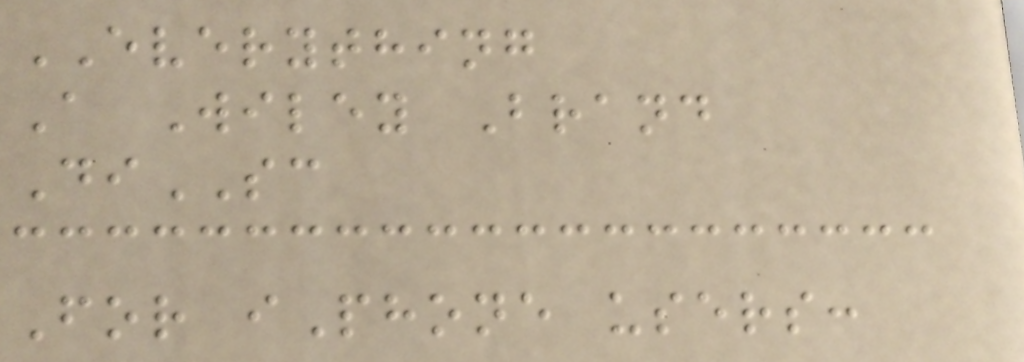EVERYTHING
A Wiley Brand
DiSC
For iPhone users:
